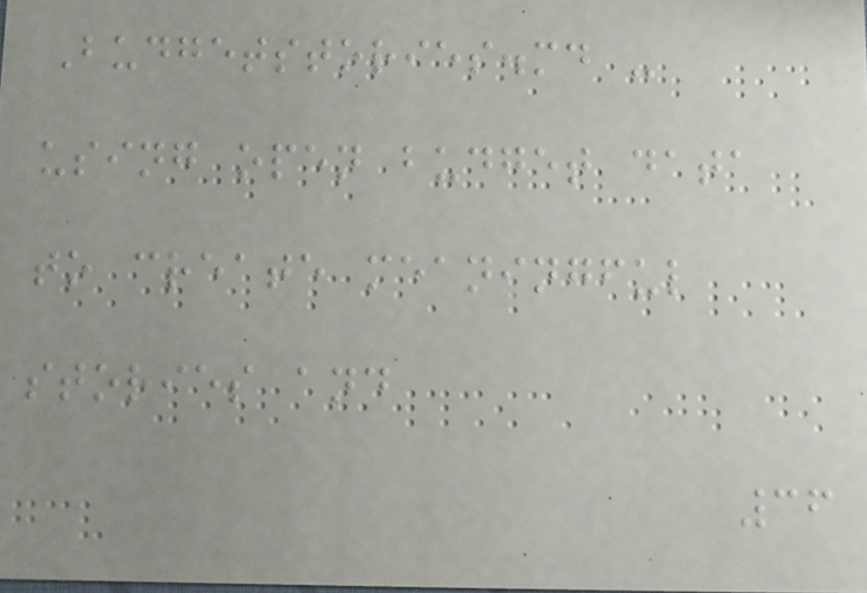Budgetstories.md -
using open budget data
to create meaningful
stories and
36
